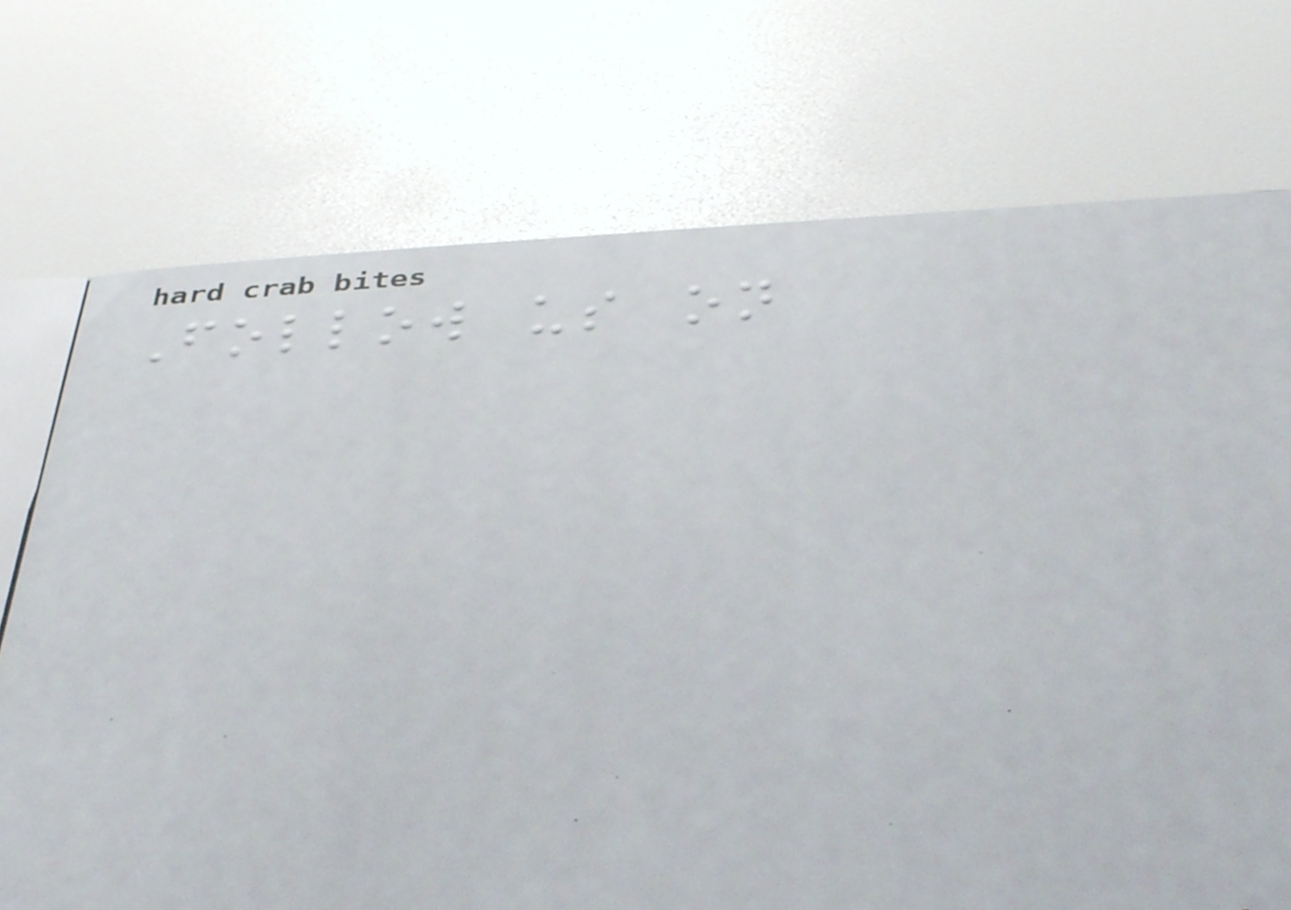Follow us on
